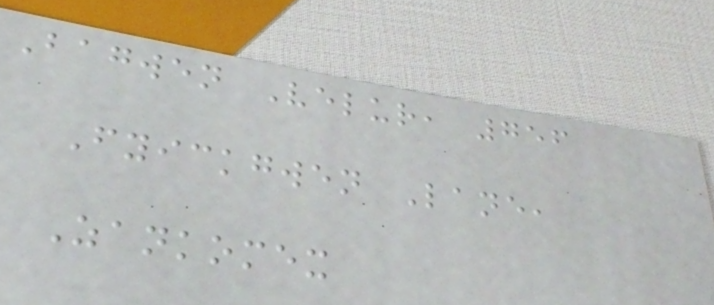Bagwen Velur, 756
Fyickgwen Lane,
Zankomex
